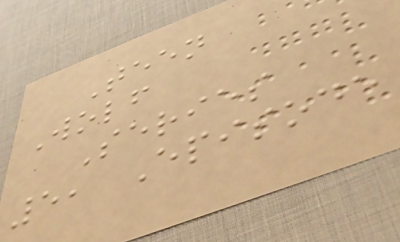Teen
Wolf
Series
5, Episode
